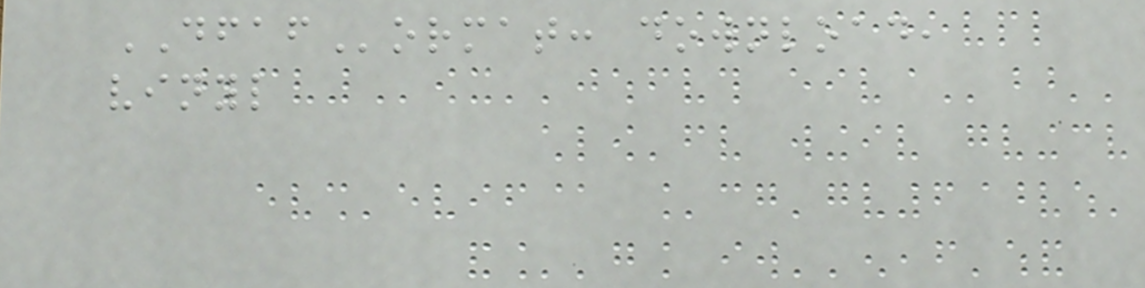DFAFormat: download,
vinyl
